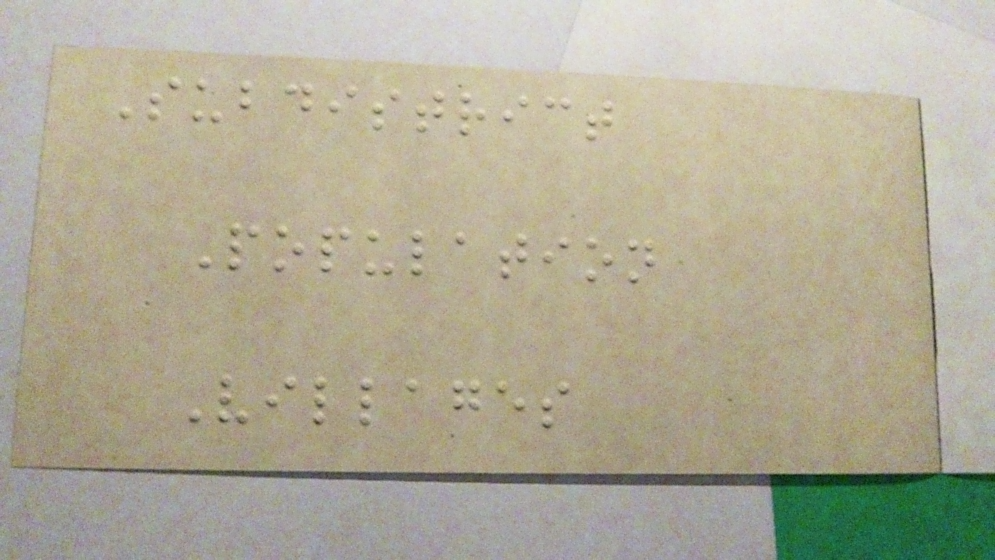Subdistrict
Population
Villages
